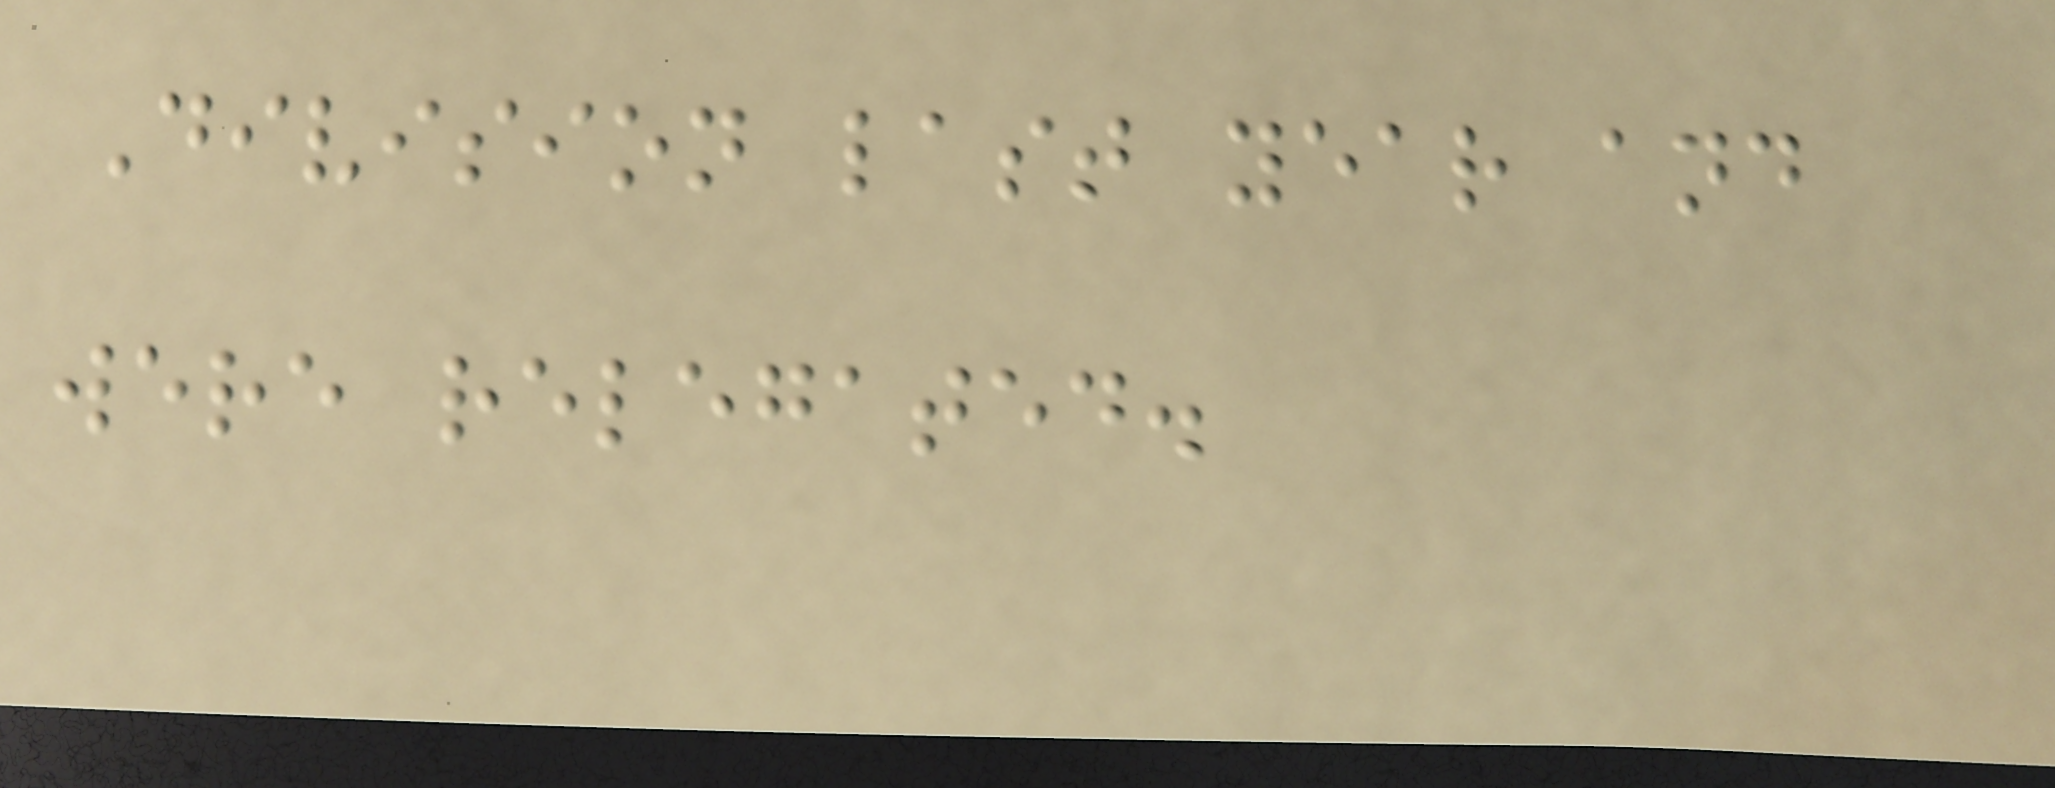Division last year and
were relegated.
